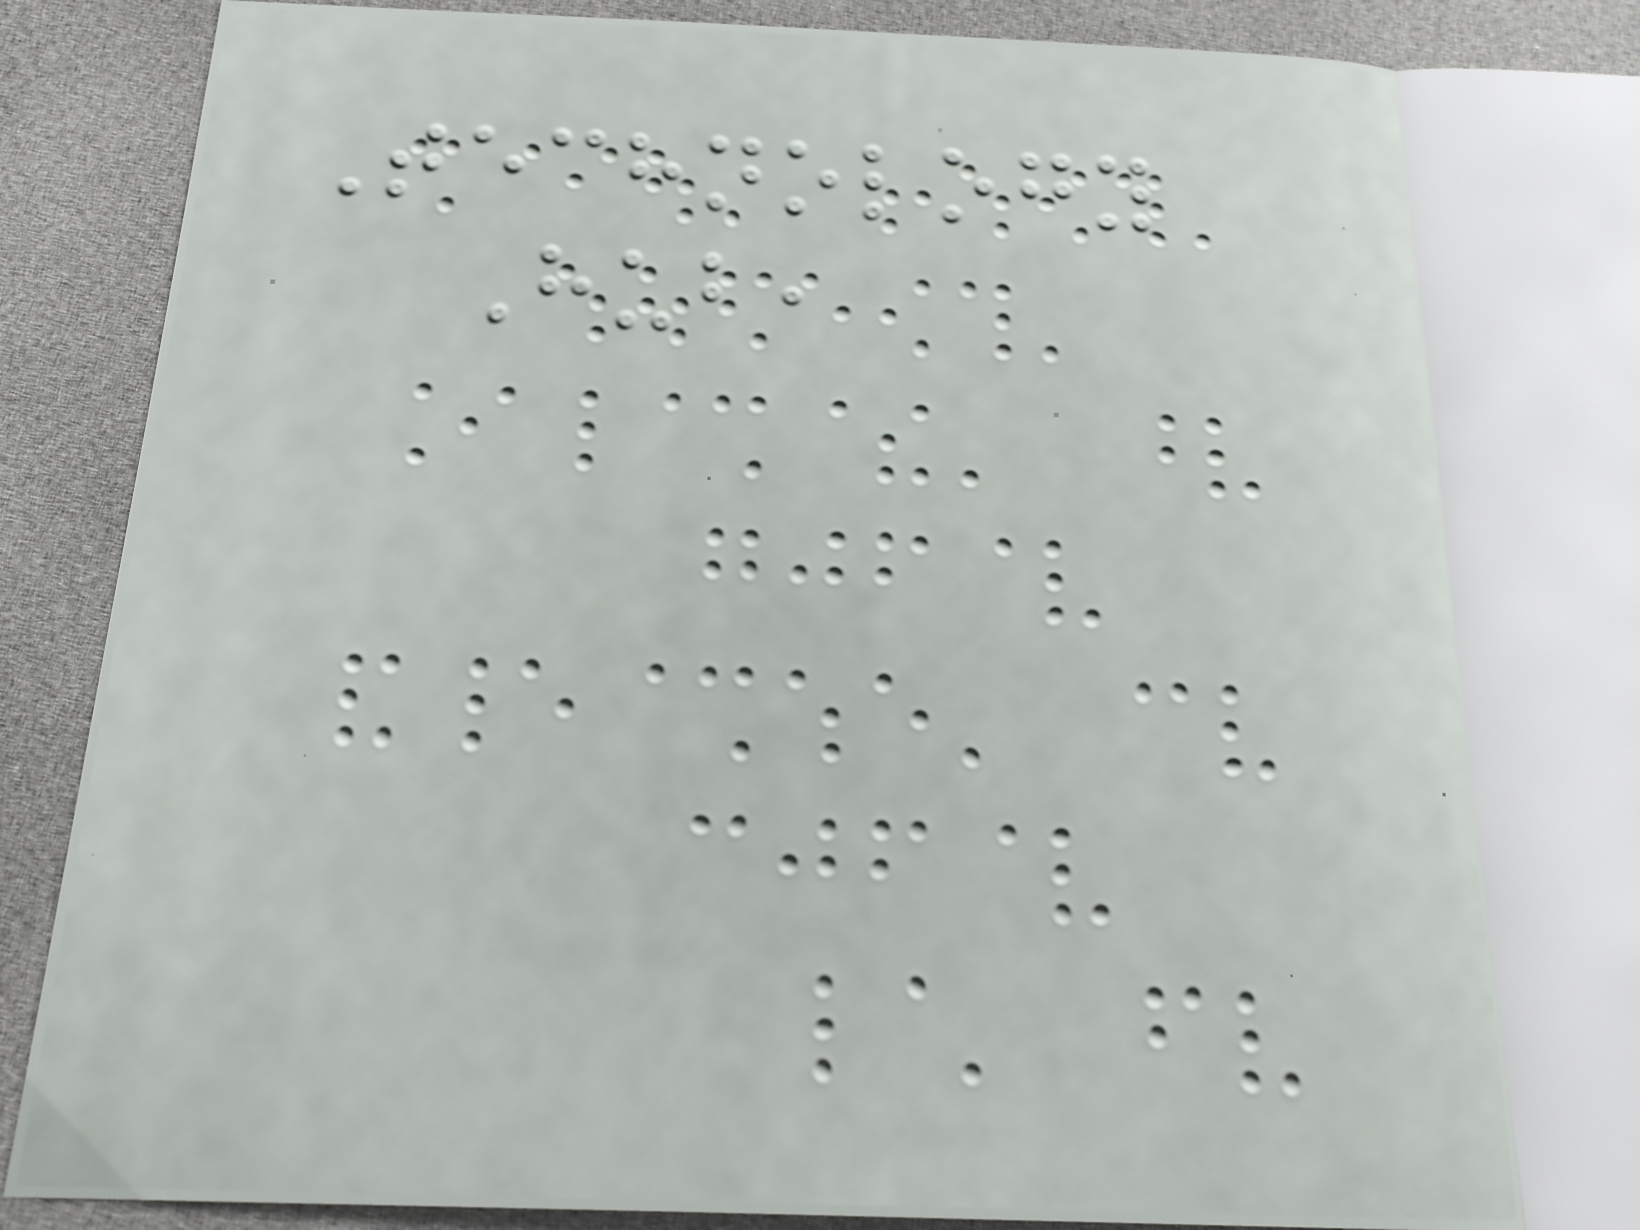Technology
Hub,
